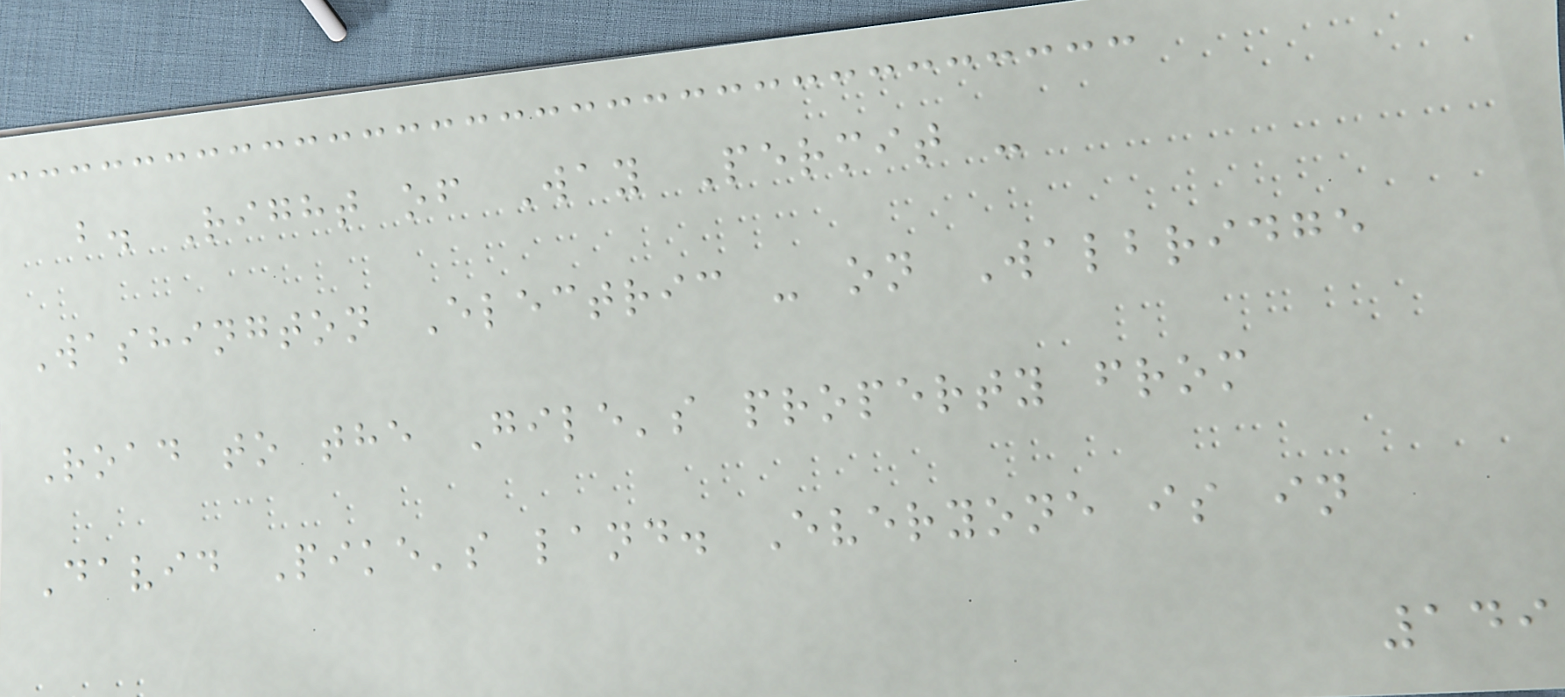b. Right of Way Permit -
Washington Electric - on Walbridge
Road to the Gile's property from
David Pike's land. Everyone is in
149
